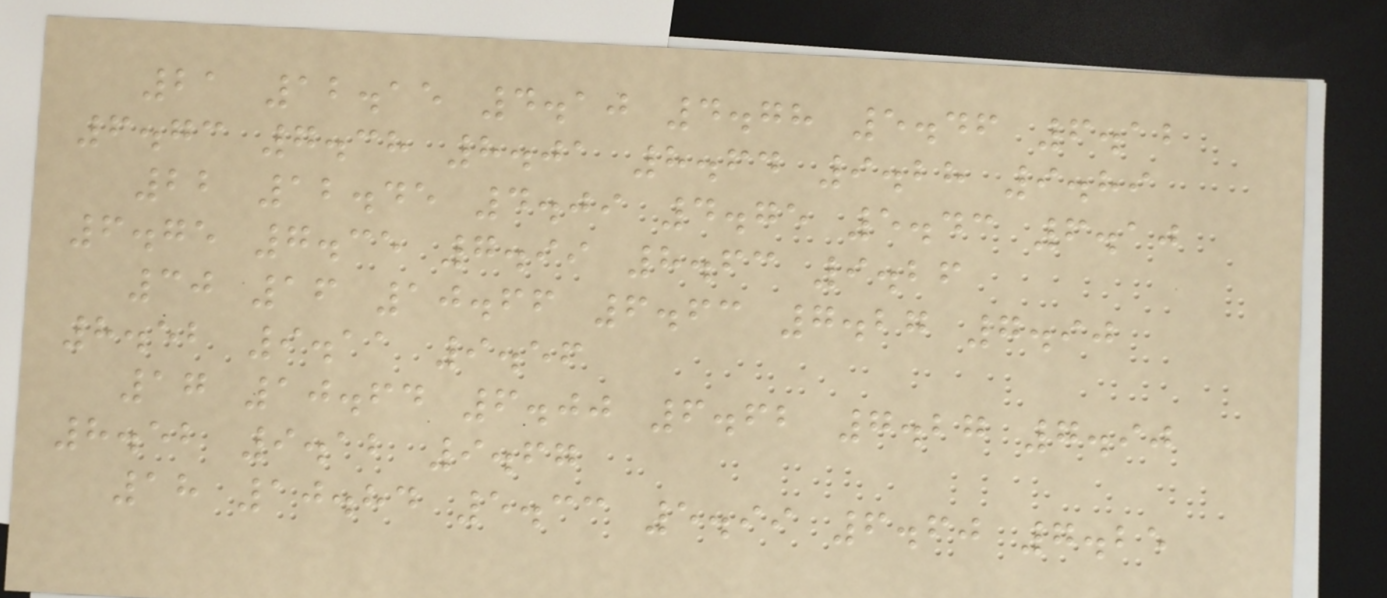21 12.15 4.10 4.78 5.46 6.12
6.73 7.38 8.01 8.64 9.28 9.89
22 12.45 4.09 4.75 5.43 6.10
6.75 7.35 7.99 8.63 9.26
30 16 10.66 6.63 7.27 7.90
8.52 9.11 9.56
17 10.64 6.00 6.62 7.27 7.90
8.52 9.12 9.67
18 10.84 5.33 5.99 6.60 7.25
